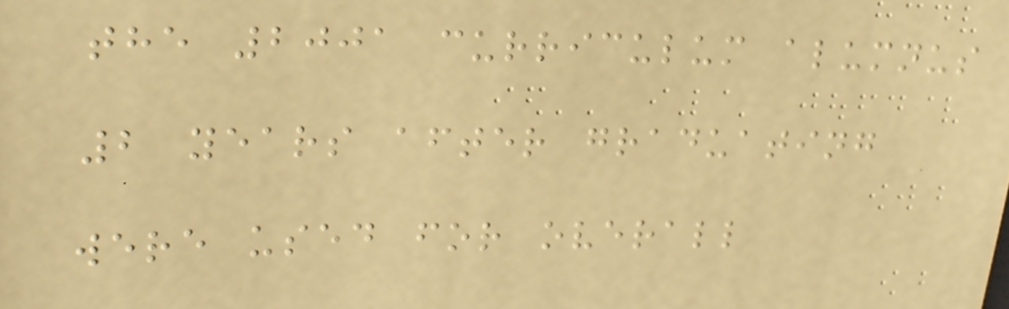the 2001 curriculum alumnus
2 years after graduating
were used for overall
